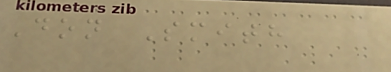Don Smith
